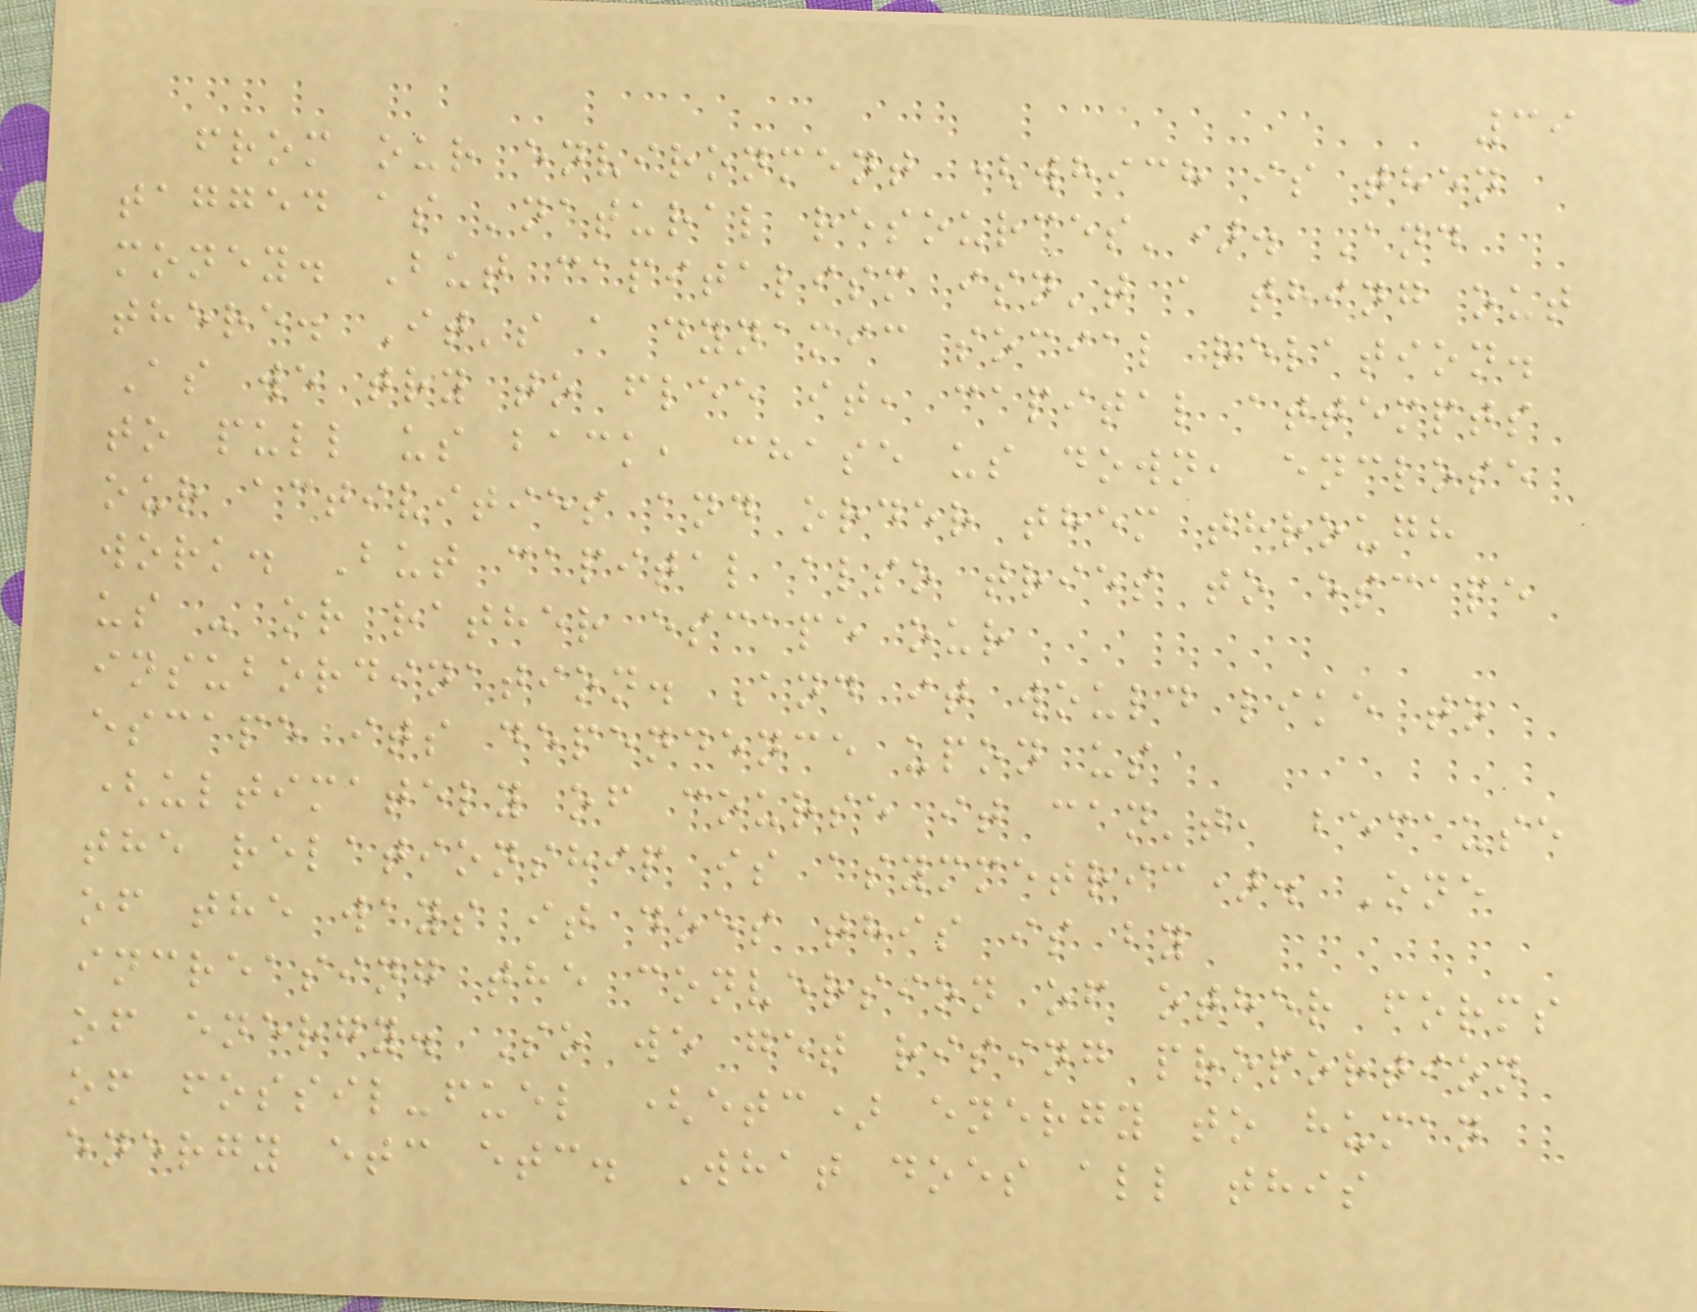39
from our environment (which is then
tagged as 'natural resources'). And
money. But capitalism isn't a thing out
there. It's a dynamic social relation.
As we try to flee it, capital attempts
to pull us back, chase us down, enclose
our activities and order them through
work. But capital also tries to escape
us - or rather escape our
insubordination. And it would like to
escape its dependence upon us
(ultimately of course it can't, because
the relationship is asymmetric). One
of the ways it does this is by
increasing the conversion of other forms
of energy. So we get rising proportion
of fossil-fuel (etc) energy to human
energy etc etc. What does all this
